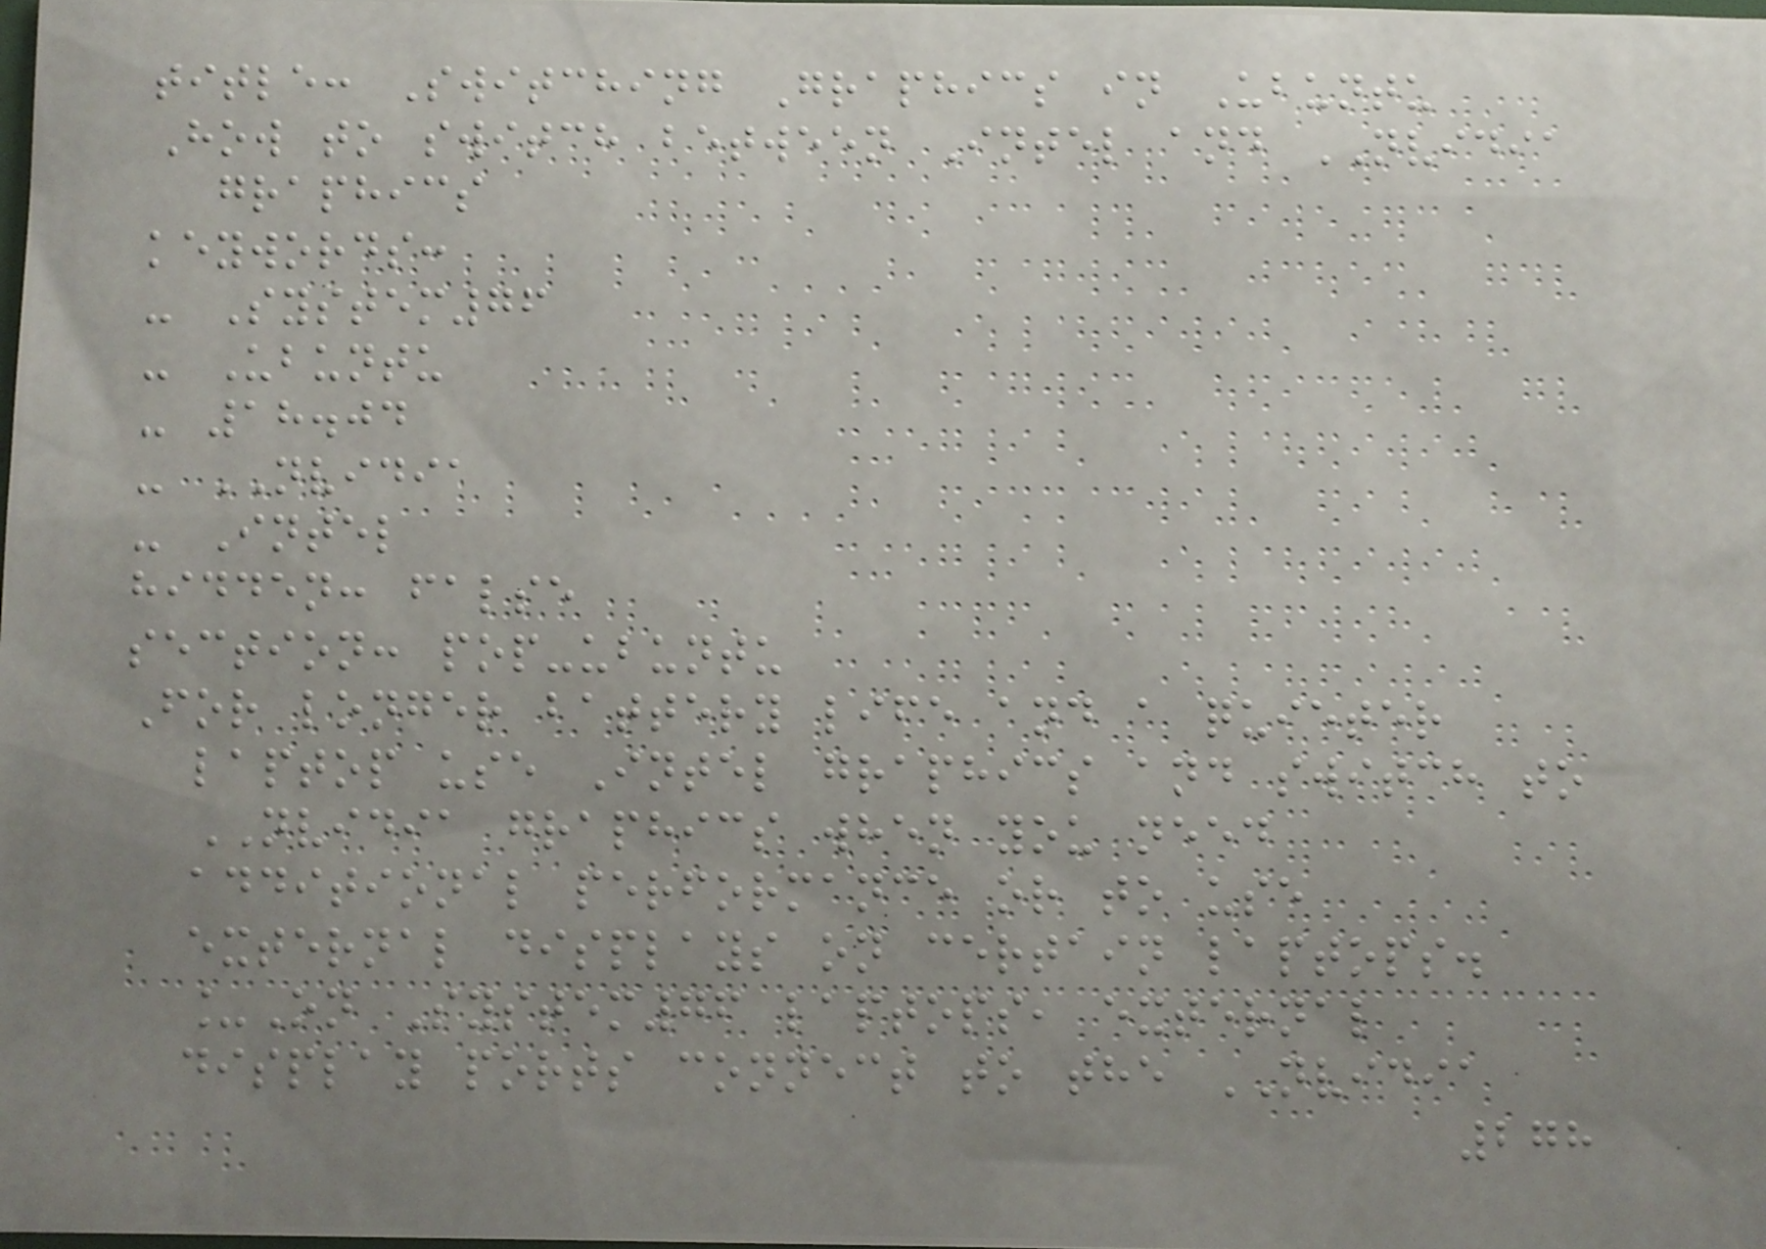title: Switching Graphics in Ubuntu
How to switch between Intel and NVIDIA
graphics
keywords:
- System76
- Ubuntu
- 18.04
- NVIDIA
- Intel
hidden: false
section: pop-ubuntu
For longer battery life and a quieter
laptop use Intel graphics and switch to
NVIDIA graphics when you need
additional performance or to use
external displays on certain laptops.
_On System76 laptops, external
display ports connect to the NVIDIA
278
